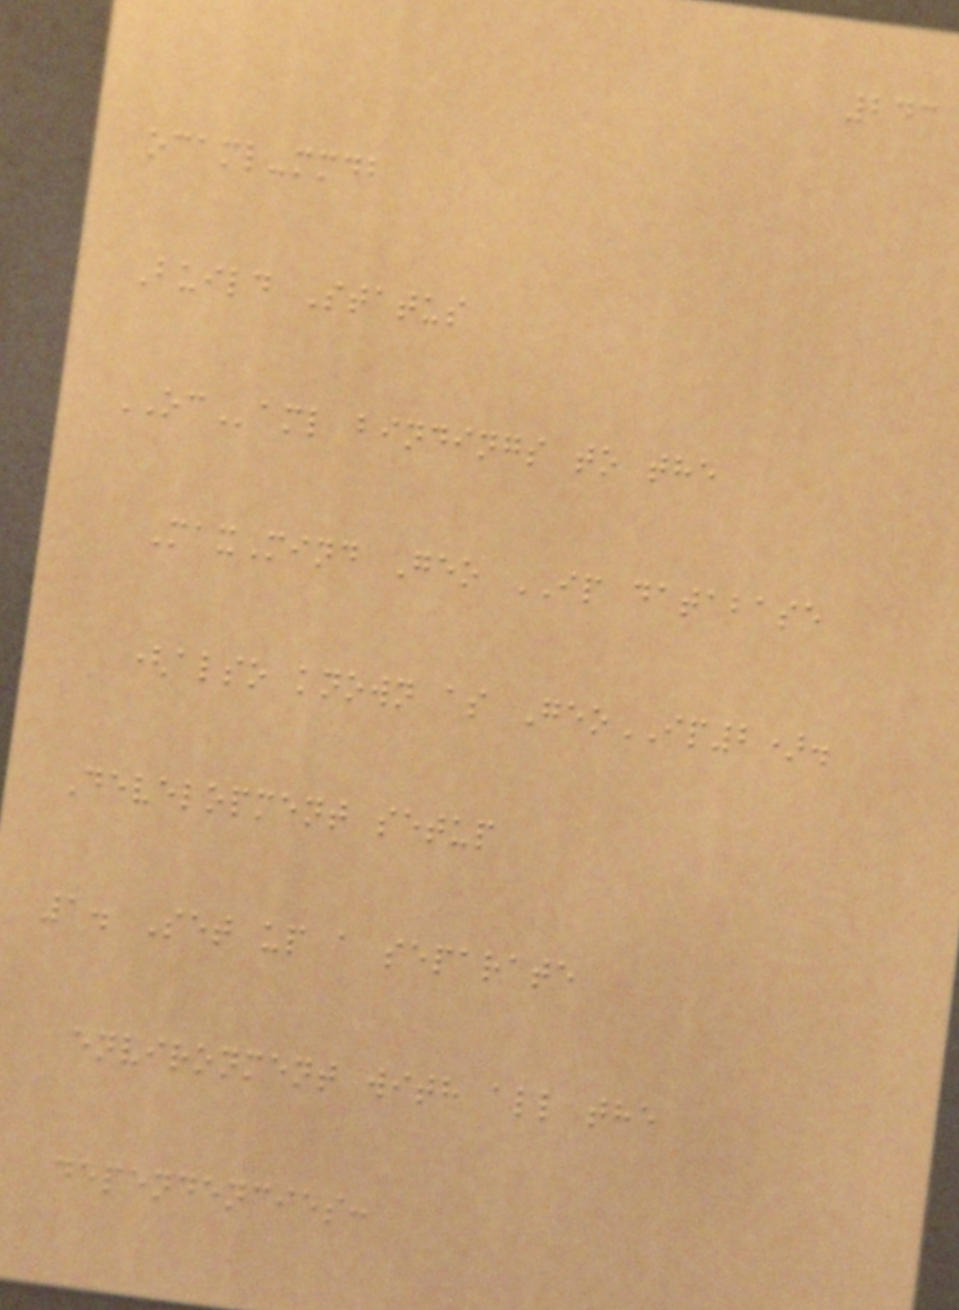243
ocaml-mmdb
Build Status
OCaml bindings to the
MaxMind Geo IP database
(also known as GeoIP2).
Development setup
1. Set up a separate
environment with all the
dependencies:
